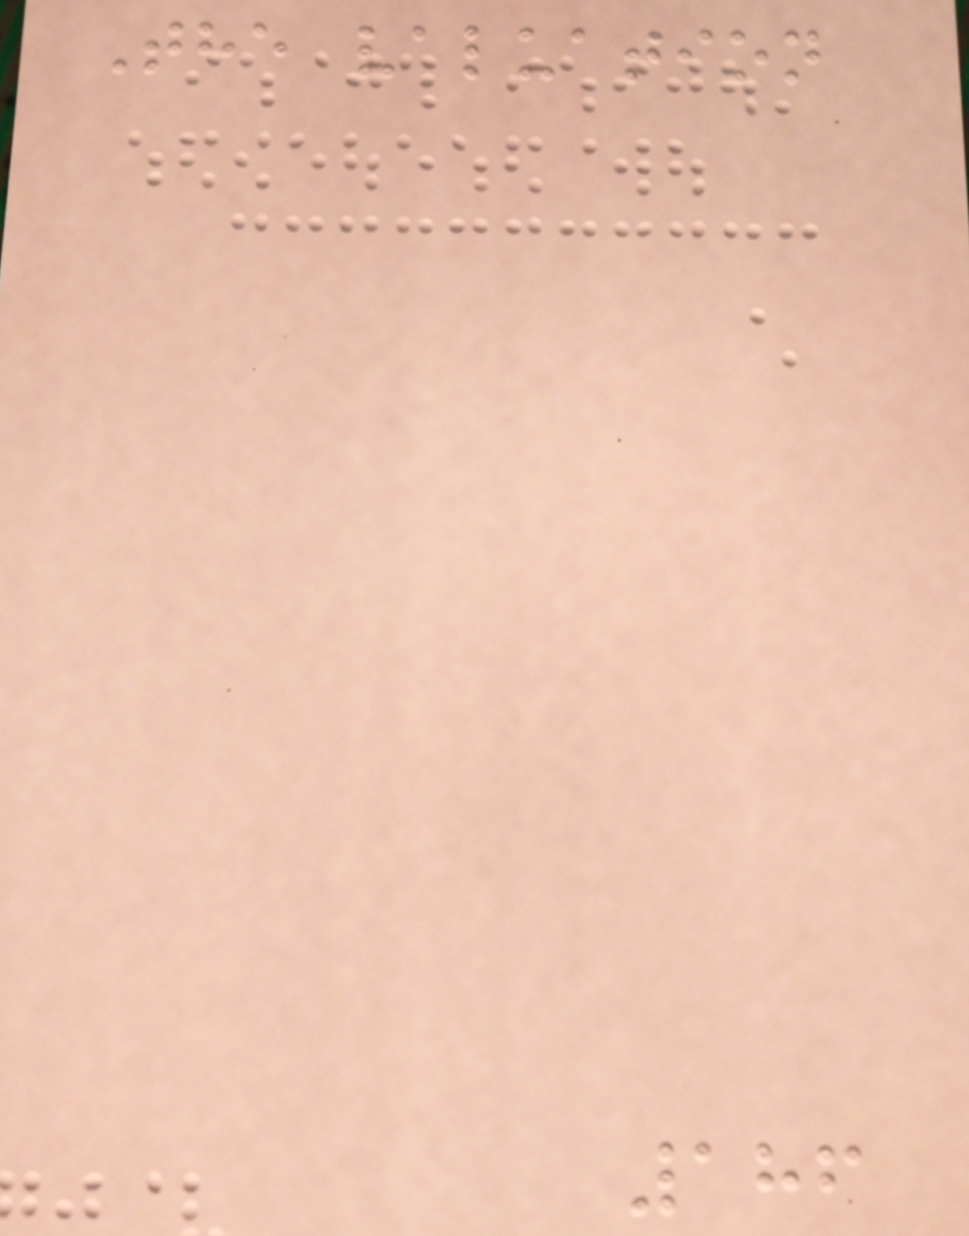The valuation
186
